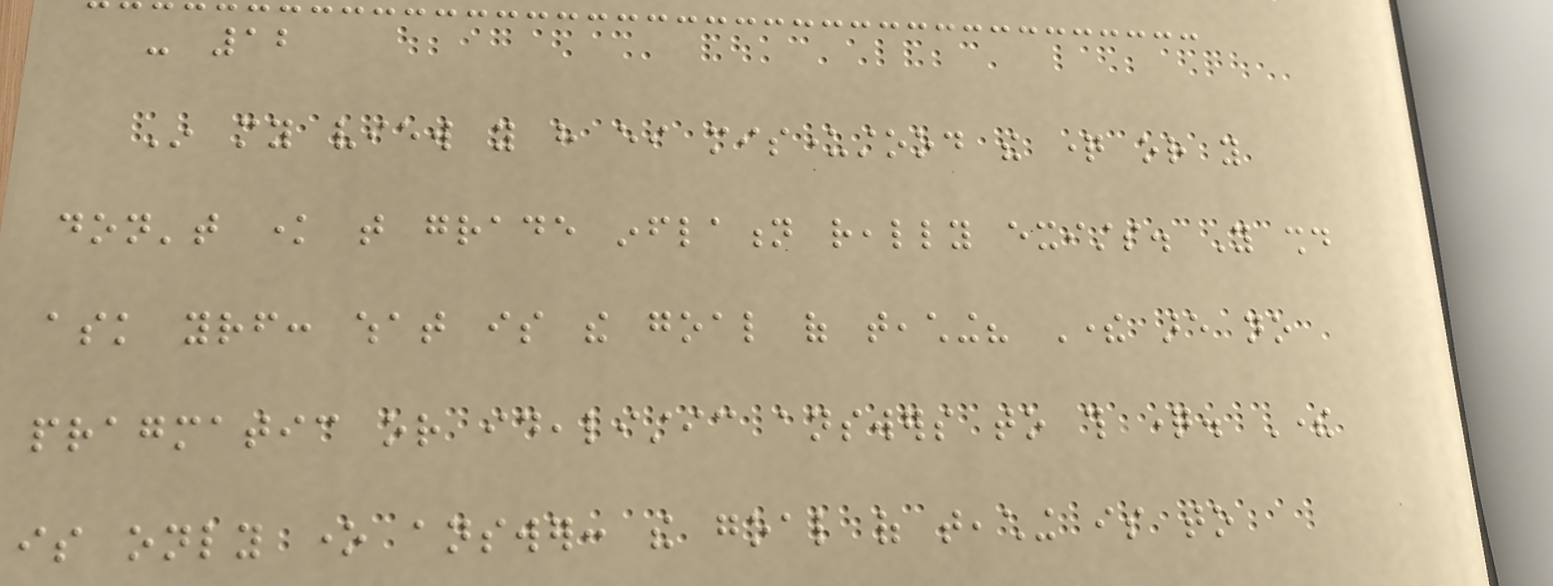- 12
In my view you have either misunderstood the question or you
don't know that grade inflation really exists. You should
ask yourself: what is the goal of teaching? There are no
pragmatic or idealistic answers to this question. There
is only one answer: the goal of teaching is to
